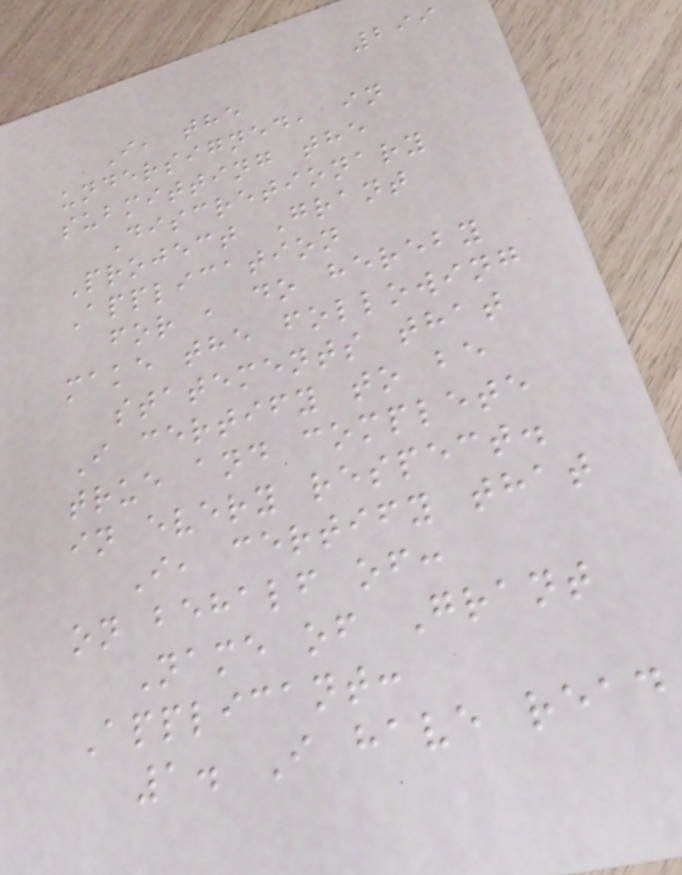299
I, the
undersigned, in
submitting the
Discretionary
Project Grant
Application
for , do hereby
make the following
statements that
I certify to be
true and complete
in every respect.
I, certify that
on behalf of:
Name of Grant
Applicant:
1. I have read
